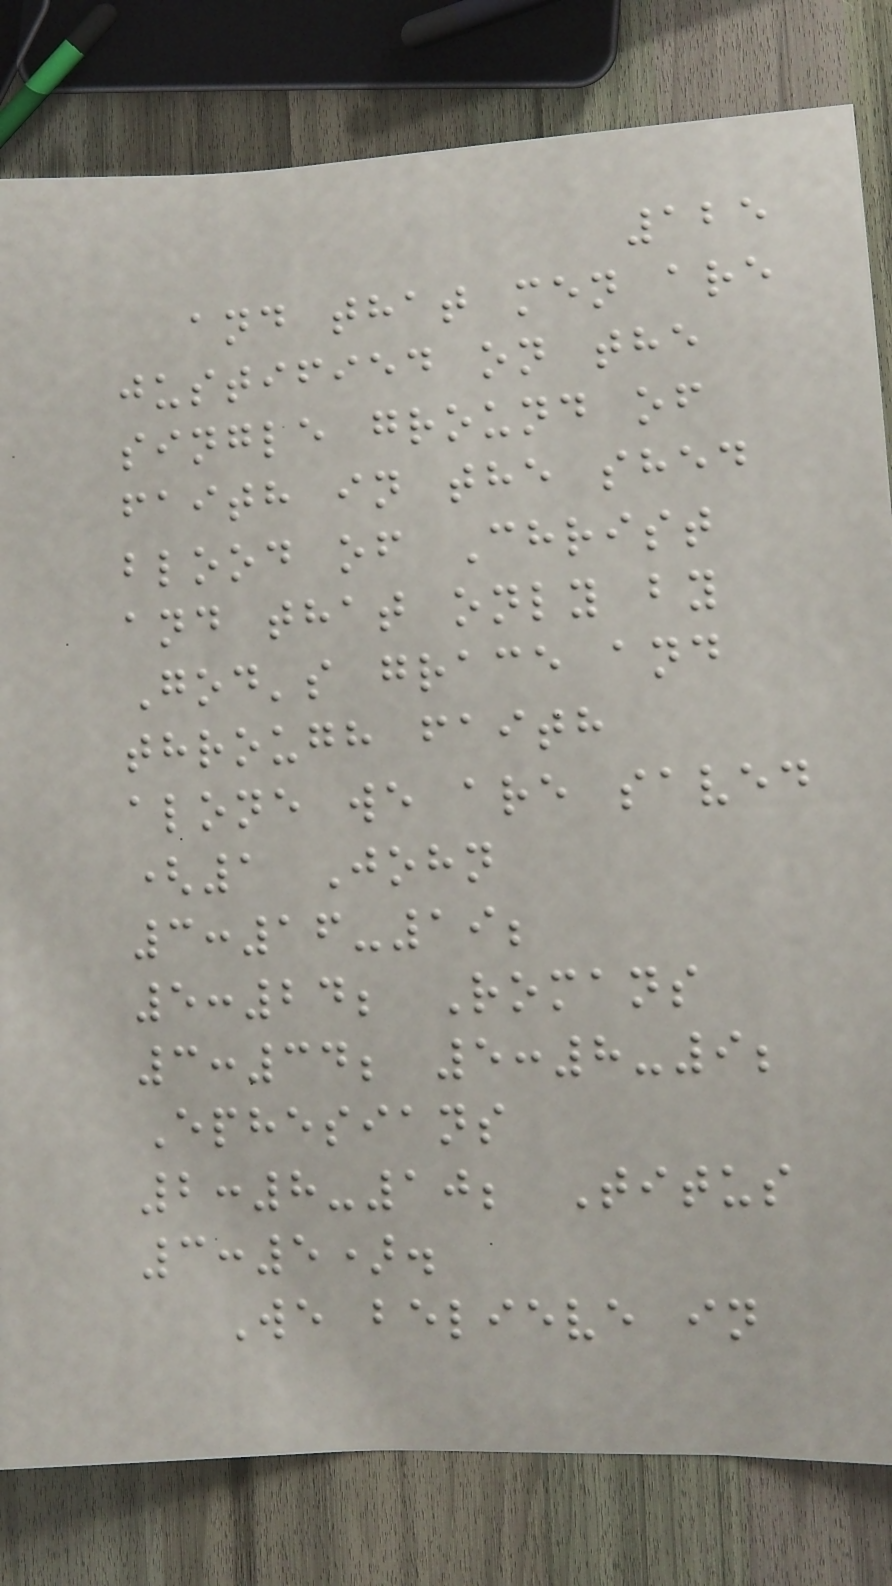125
and that men are
justified on the
single ground of
faith in the shed
blood of Christ
and that only by
God's grace and
through faith
alone we are saved
(1 John
3:16-19;
5:24; Romans
3:34; 5:8-9;
Ephesians
2:8-10; Titus
3:5).
We believe in
